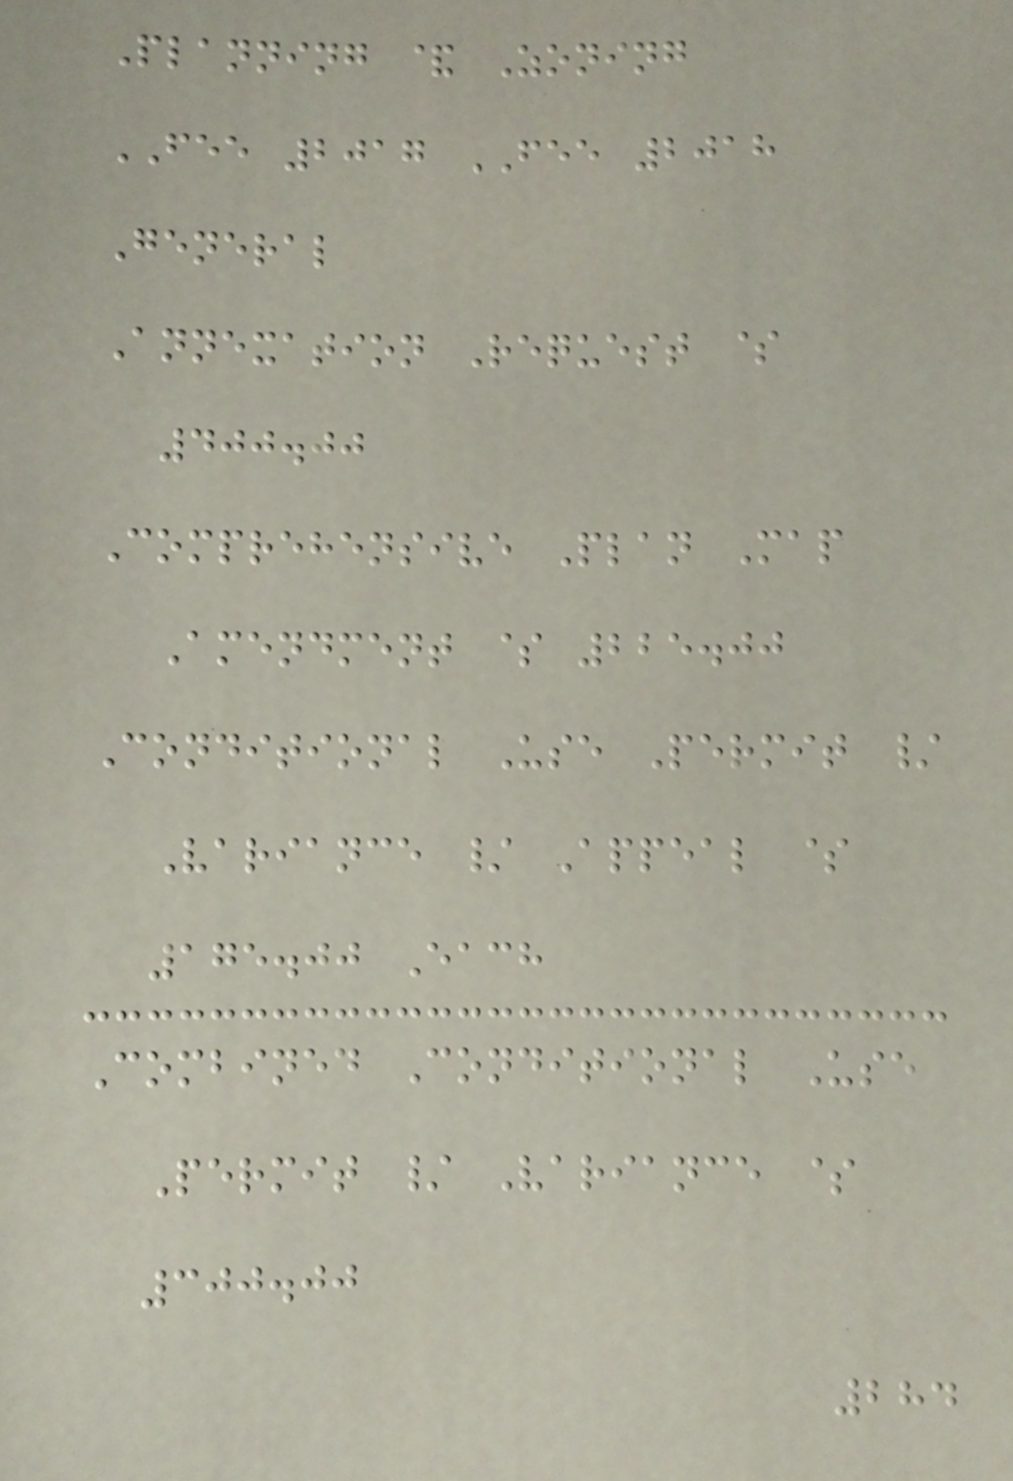Planning & Zoning
FEE 2017 FEE 2018
General
Annexation Request $
400.00
Comprehensive Plan Map
Amendment $ 225.00
Conditional Use Permit /
Variance / Appeal $
175.00 Each
Combined Conditional Use
Permit / Variance $
300.00
284
